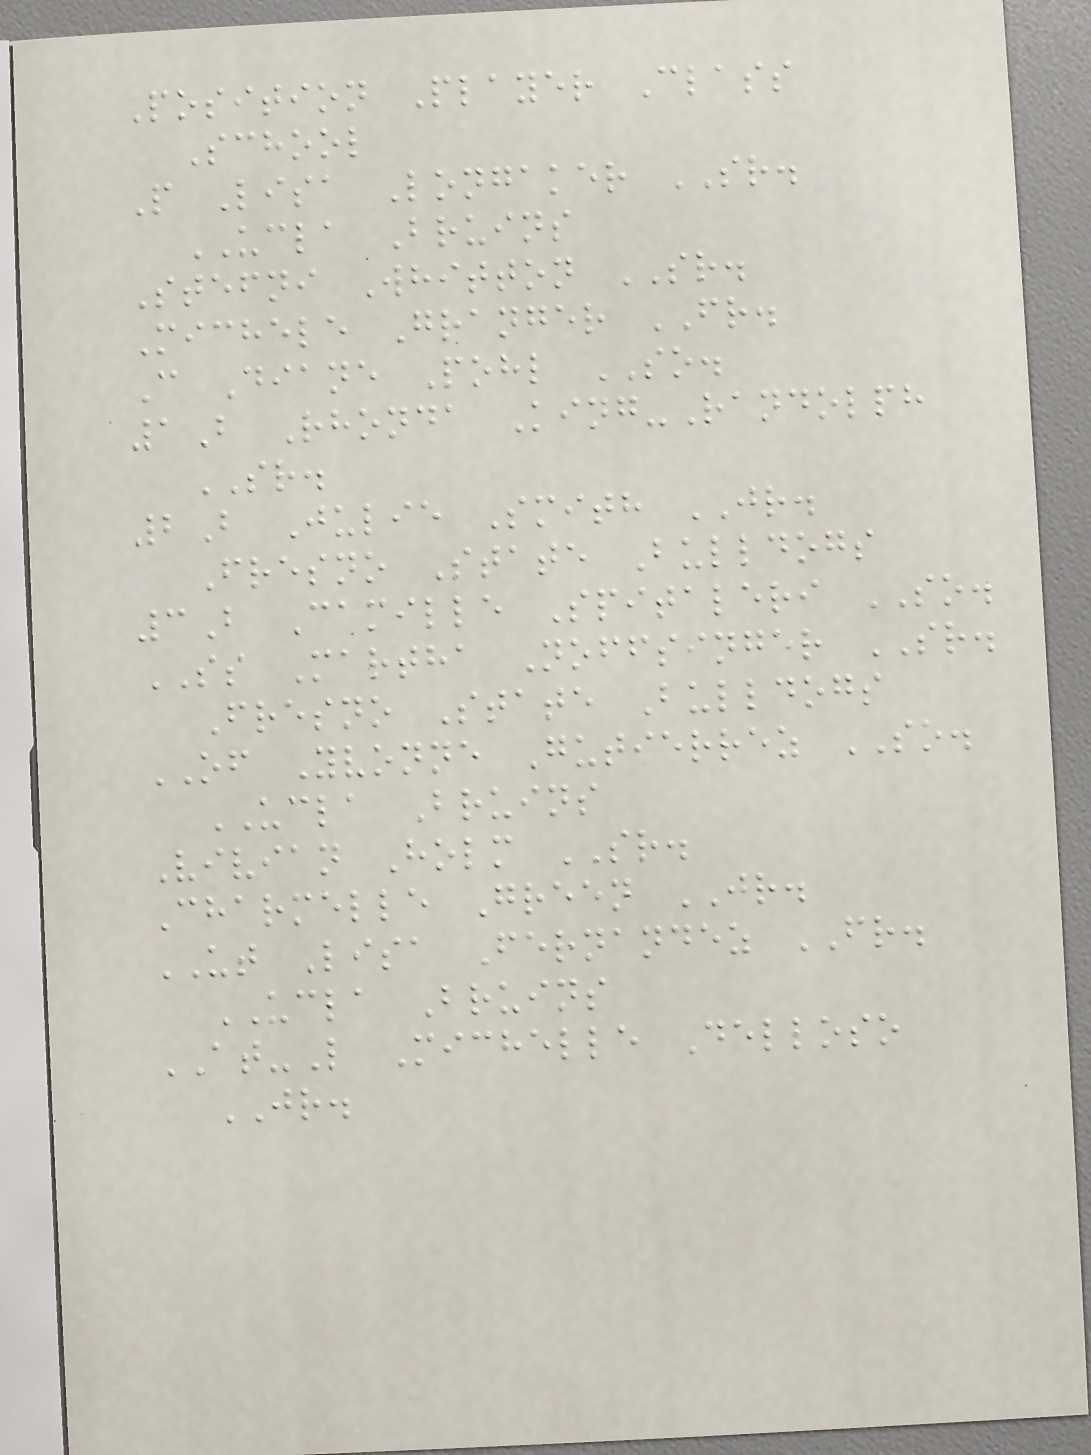Position Player Class
School
P Lisa Longaker SR.
UCLA Bruins
Stefni Whitton SR.
Michele Granger FR.
C Diane Pohl SO.
1B Rhonda King-Randolph
SR.
2B Julie Smith JR.
Fresno State Bulldogs
3B Camille Spitaleri SO.
SS Martha Noffsinger SR.
Fresno State Bulldogs
OF Yvonne Gutierrez SO.
UCLA Bruins
Vivian Holm SR.
Charmelle Green JR.
UT Lisa Fernandez FR.
UCLA Bruins
AT-L Michelle Delloso
JR.
